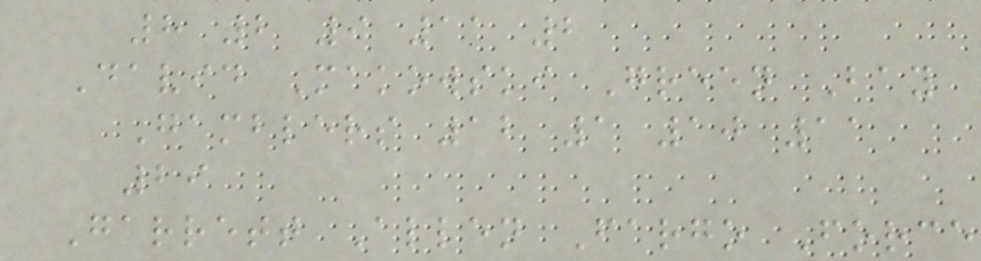8 2 9 11 2
David Makowski Green Bay
Gamblers 12 1 10 11
29
Garrett Allen Fargo Force
